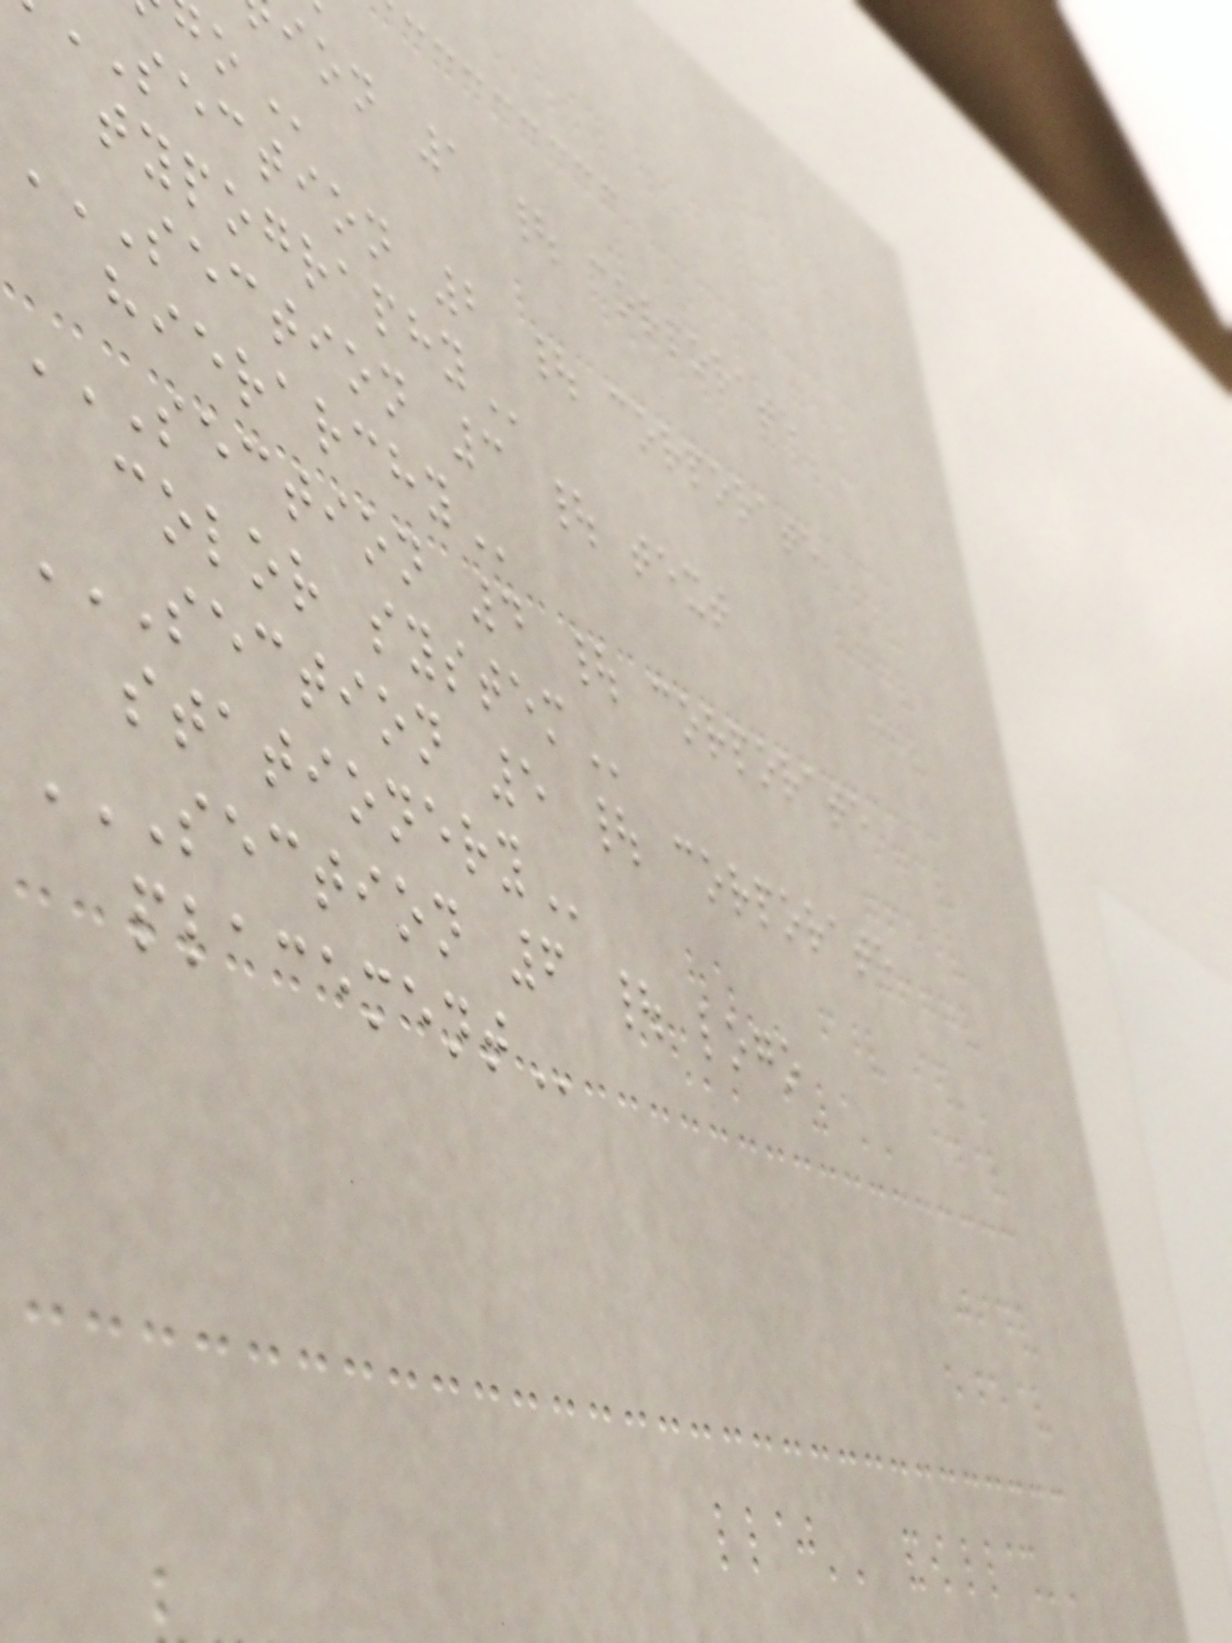ion 1 | corporate
section 2 | corporate
SECTION 3 | TEXT
SECTION 4 | CORPORATE
color
SECTION 5 | CORPORATE
SECTION 6 | LOGO
